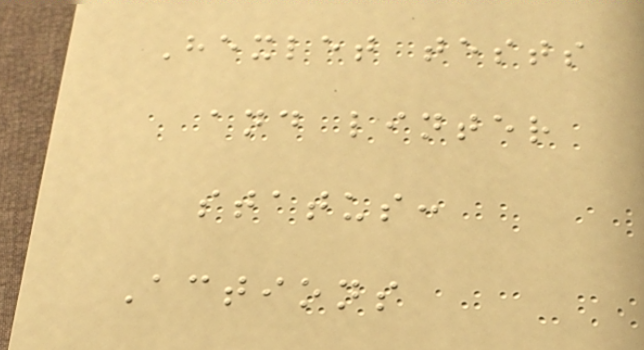Hexlet tests
and linter
status:
Actions
